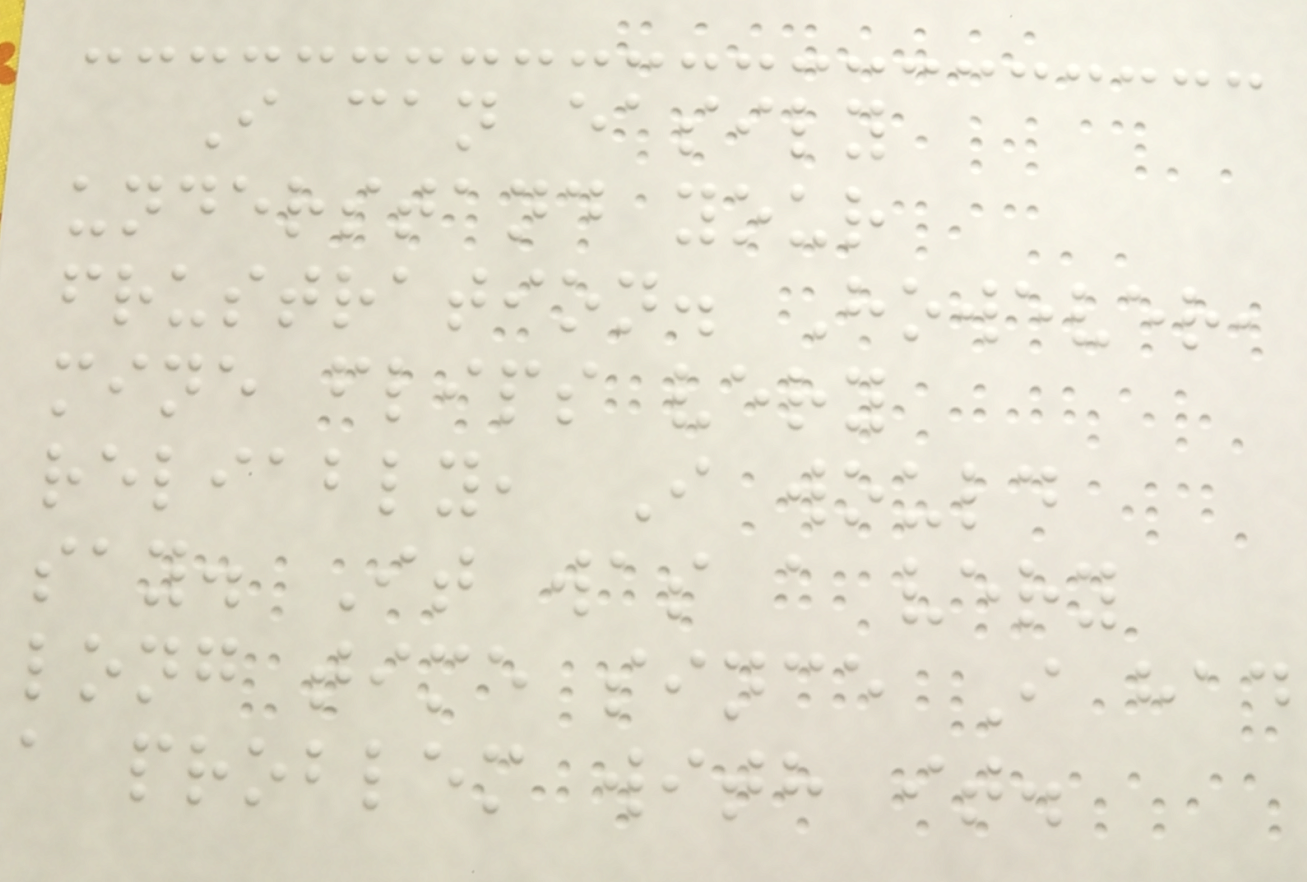I can easily
understand your
frustration. However,
mine flips very
reliably, I would
say. It was a very
long time since I had
a problem with it.
